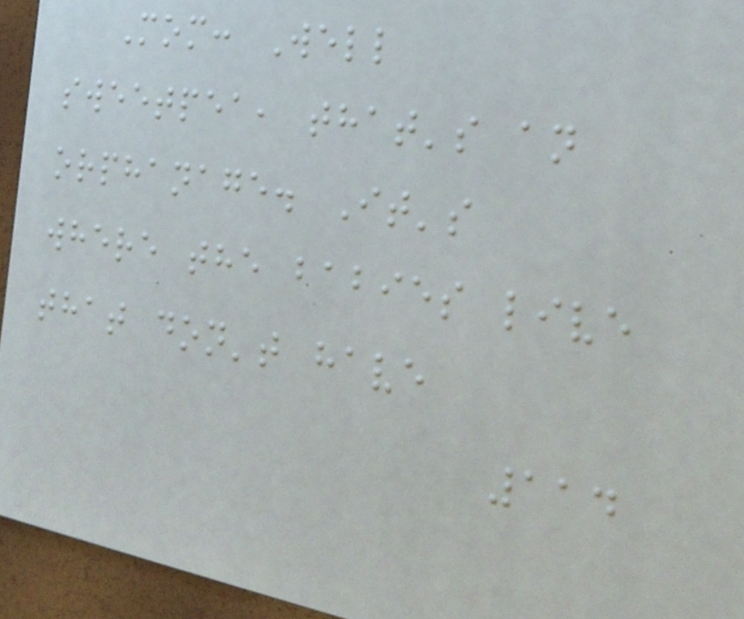Mom: Well
sweetpea, that's an
orphanage. It's
where the babies live
that don't have
114
